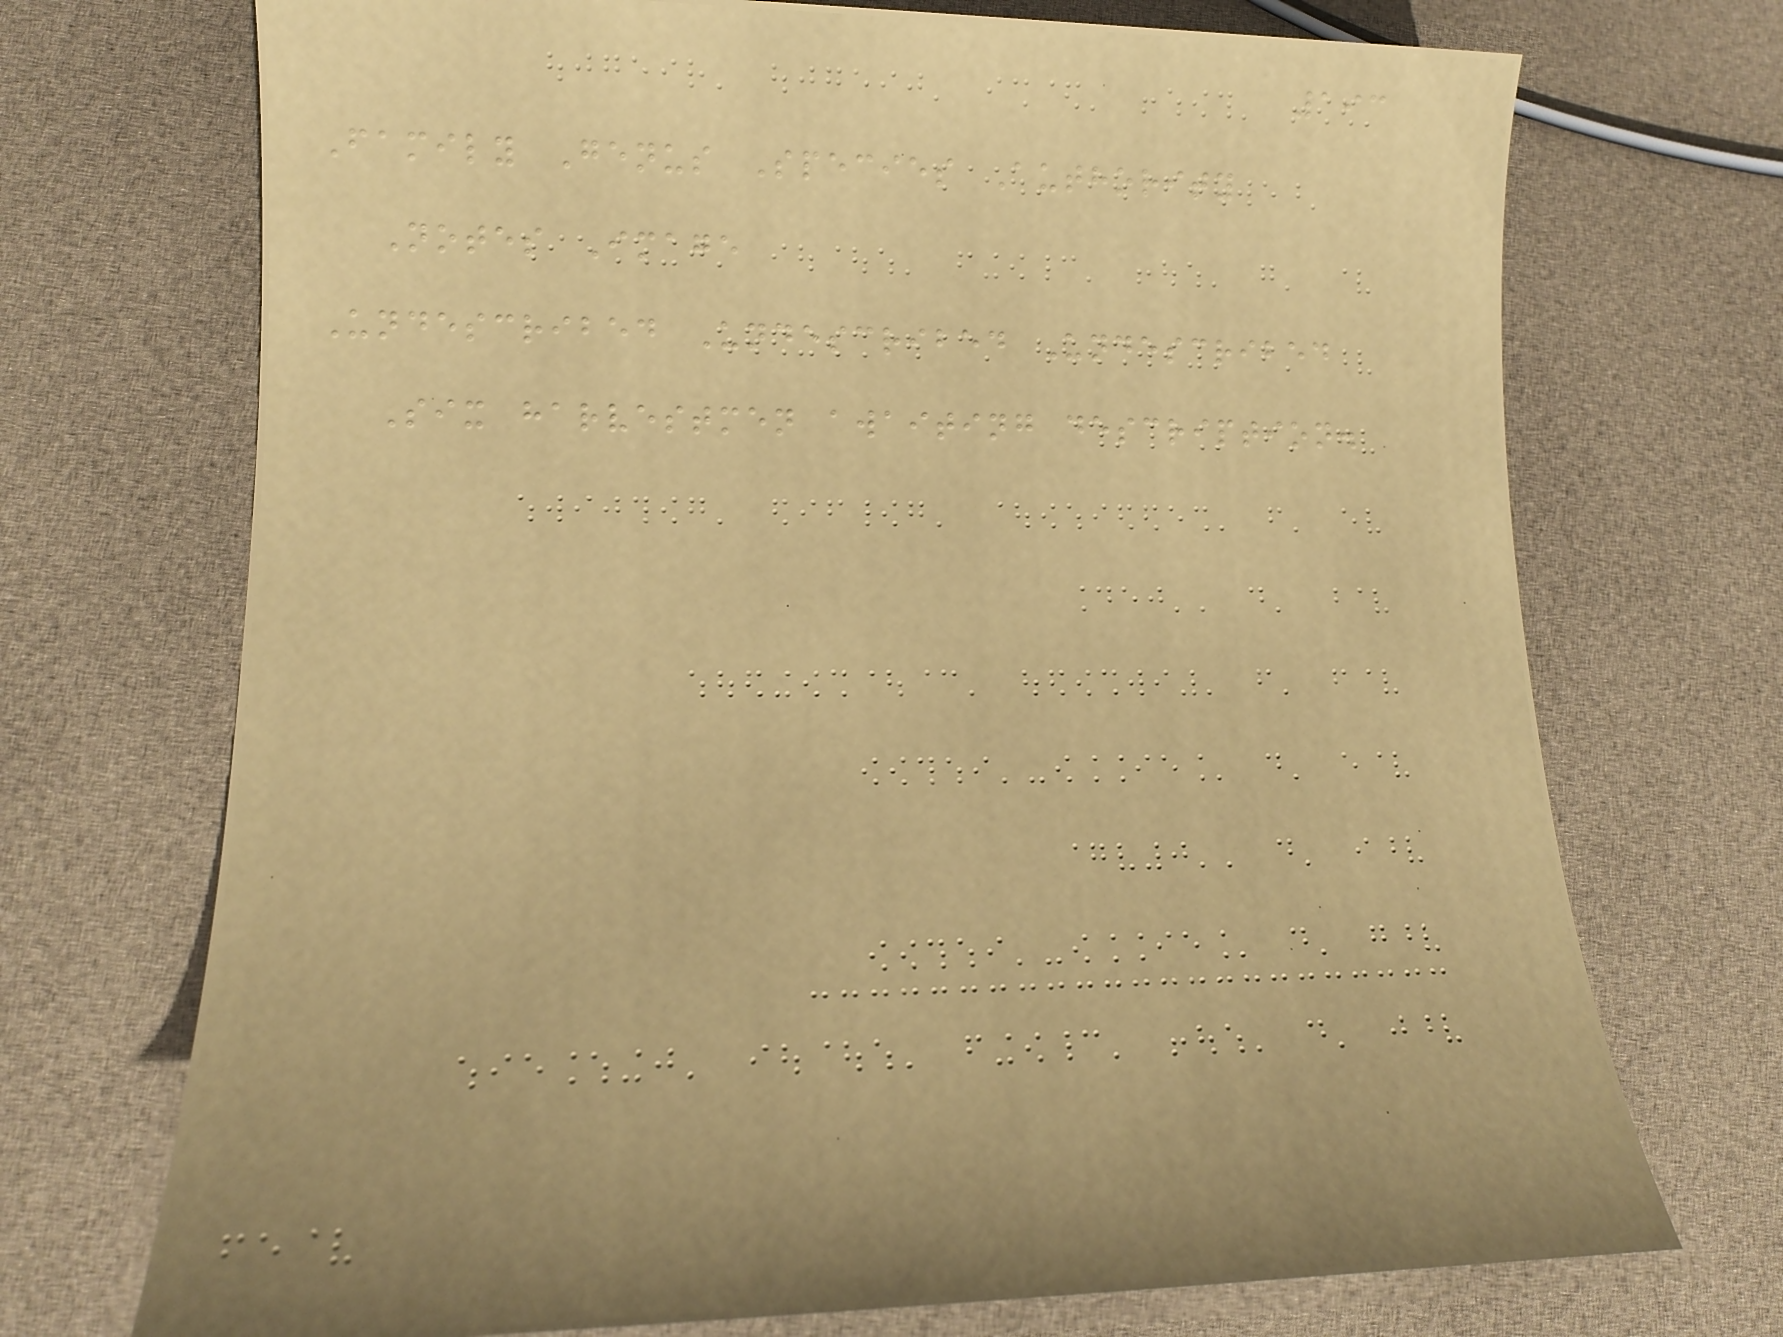193
Family Genus Species Authority
Notes Image
Undescribed Undescribed Undescribed
Six harvestmen awaiting description.
